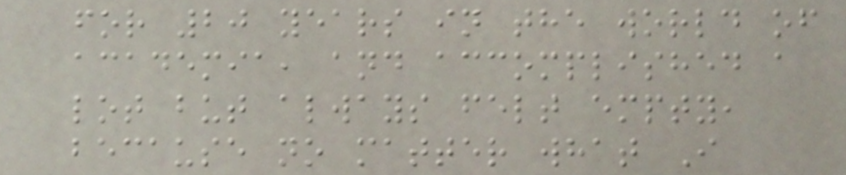for 20 years in the world of
academia, and accomplished a
lot but always felt empty,
because no matter what I
